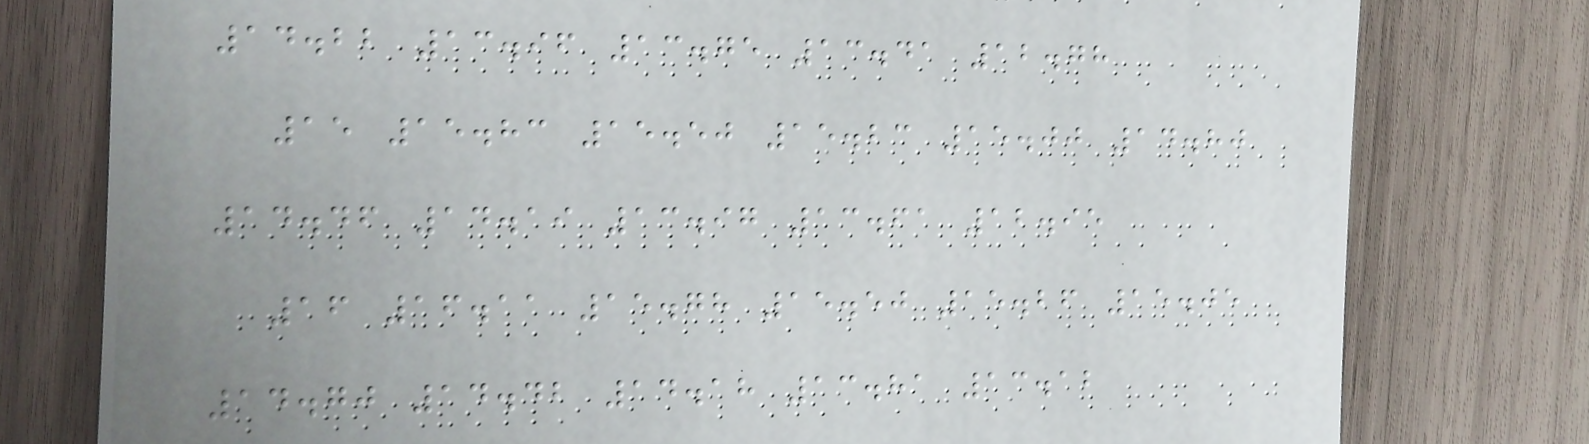14.22 13.96 13.75 13.41 12.78
15 15.83 15.50 15.23 15.00 14.80
14.46 14.19 13.97 13.61 12.95
16 16.11 15.78 15.50 15.26 15.05
14.70 14.42 14.18 13.81 13.12
